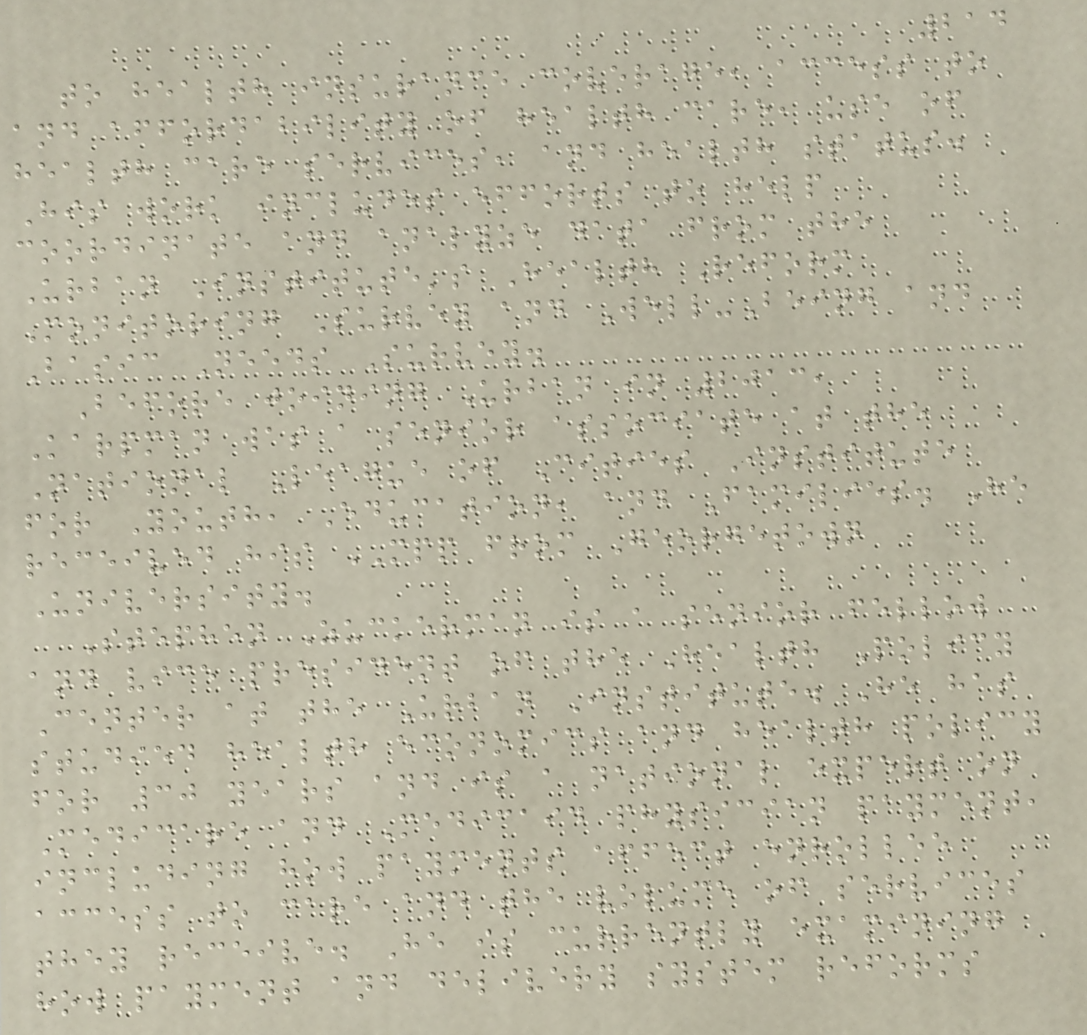214
to health insurance coverage, access to
and affordability of health care, use of
health care services, and health status.
His work includes efforts to help
coordinate and analyze data from the
Urban Institute's Health Reform
Monitoring Survey and Well-Being and
Basic Needs Survey.
Before joining Urban in 2013,
Karpman was a senior associate at the
National League of Cities Institute
for Youth, Education, and Families. He
received his MPP from Georgetown
University.
Stephen Zuckerman is a senior fellow
and vice president of the Health Policy
Center at the Urban Institute. He has
studied health economics and health policy
for 30 years and is a national expert on
Medicare and Medicaid physician payment,
including how payments affect enrollee
access to care and the volume of services
they receive. He is currently examining
how payment and delivery system reforms
